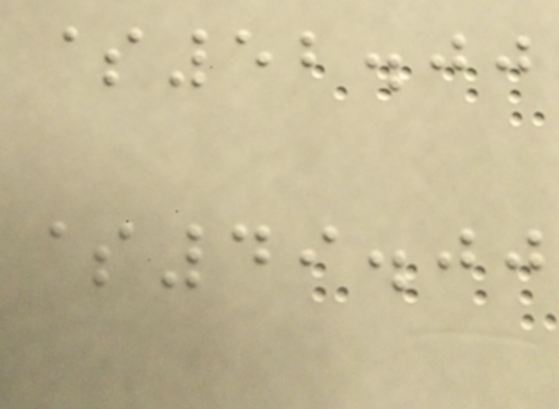$52.00
$49.00
